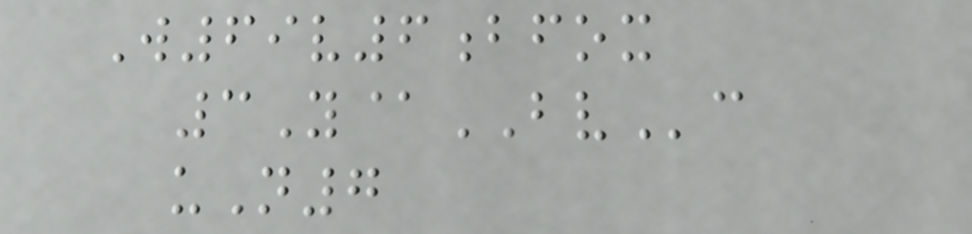W69v6bfox
3Y@BVc
uN7
